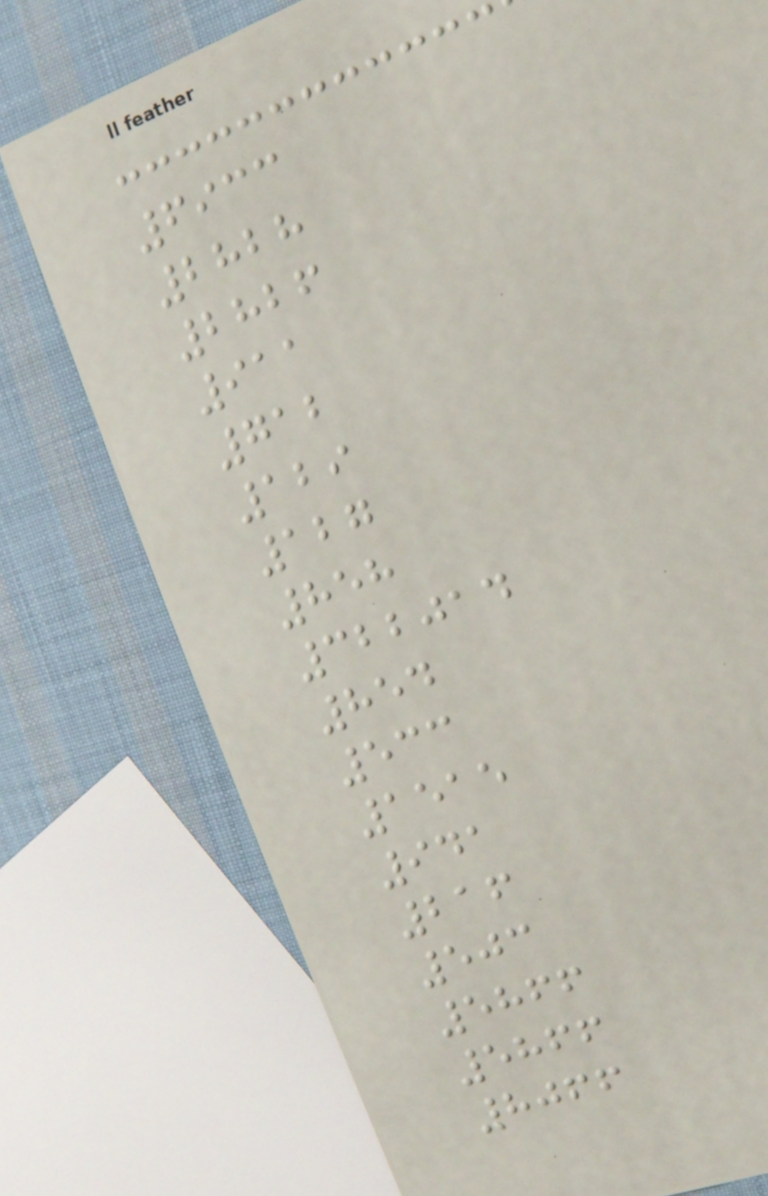6933
2828
2826
911
712
129
127
858
322014
854
533
1515
941
216
503
5866
5866
8066
